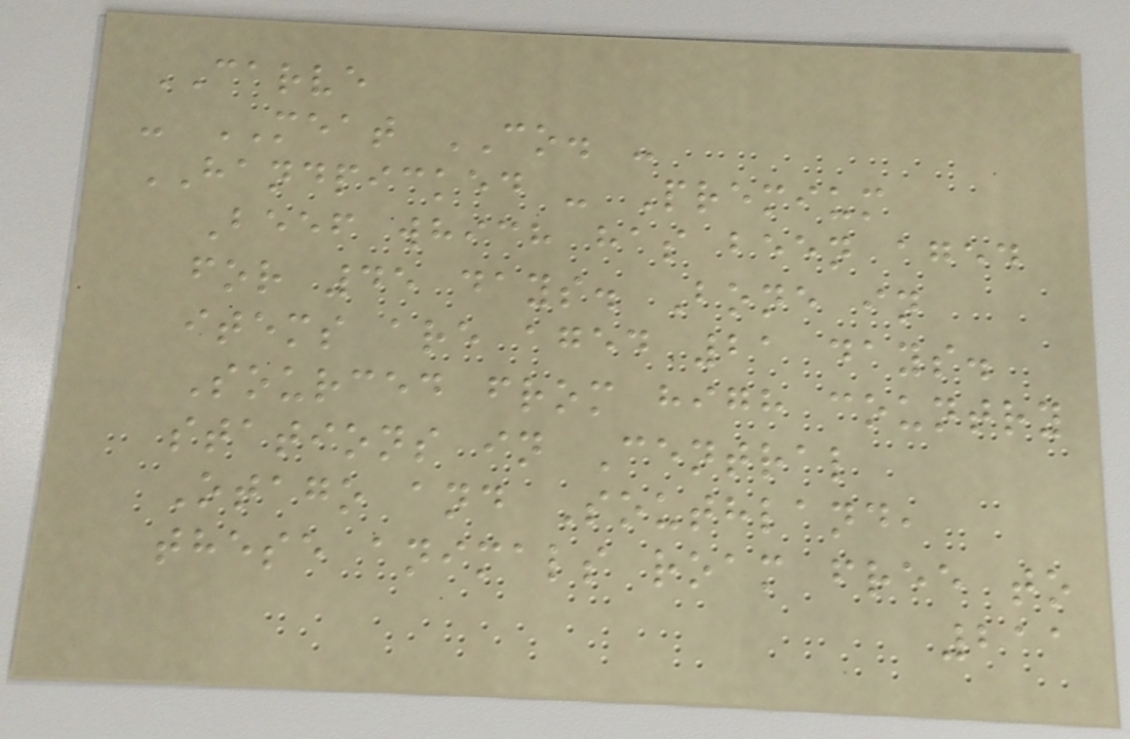CARVE
- MEAT CO. -
HANDPICKED - Premium
Beef which has been aged
for 45 days. Bone in
items are aged 21 days.
Sourced from high country
stations in Central
Otago and Southland,
these animals roam free to
211
